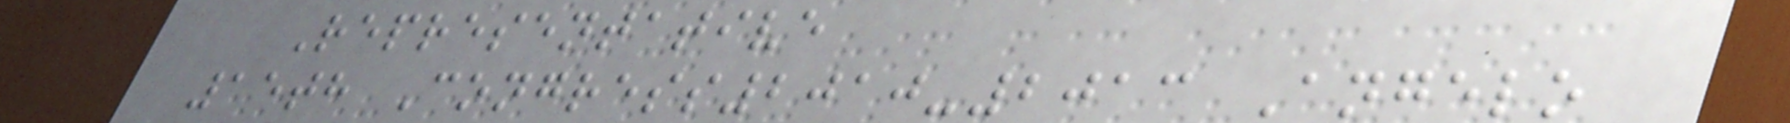Representative
15th Congress2010-2013 Angelo
